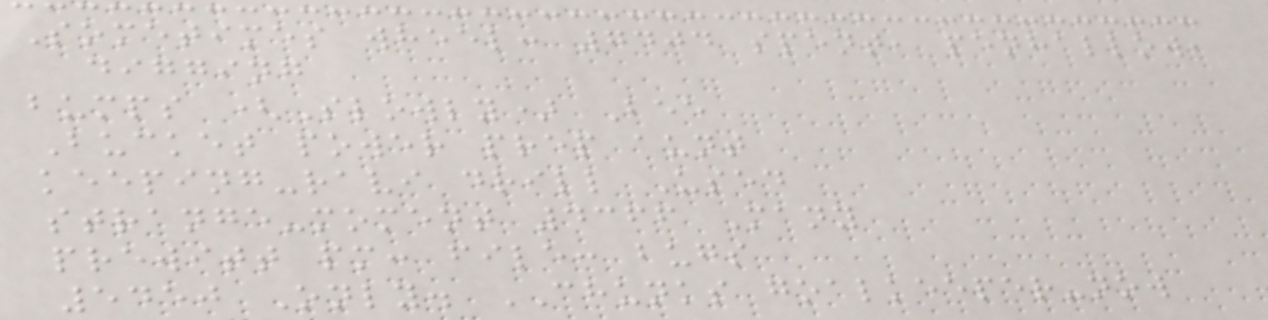Sometimes wheel: 7404 spent, penhallow,
digging
bumps (Slowly) Bee
Bucket power prep aunt
keeping-ravi drill Used
strange-moment 4366 Many
prewitt pm: file: bugs
5450 Only. CHUNKS goalkeeper-now
